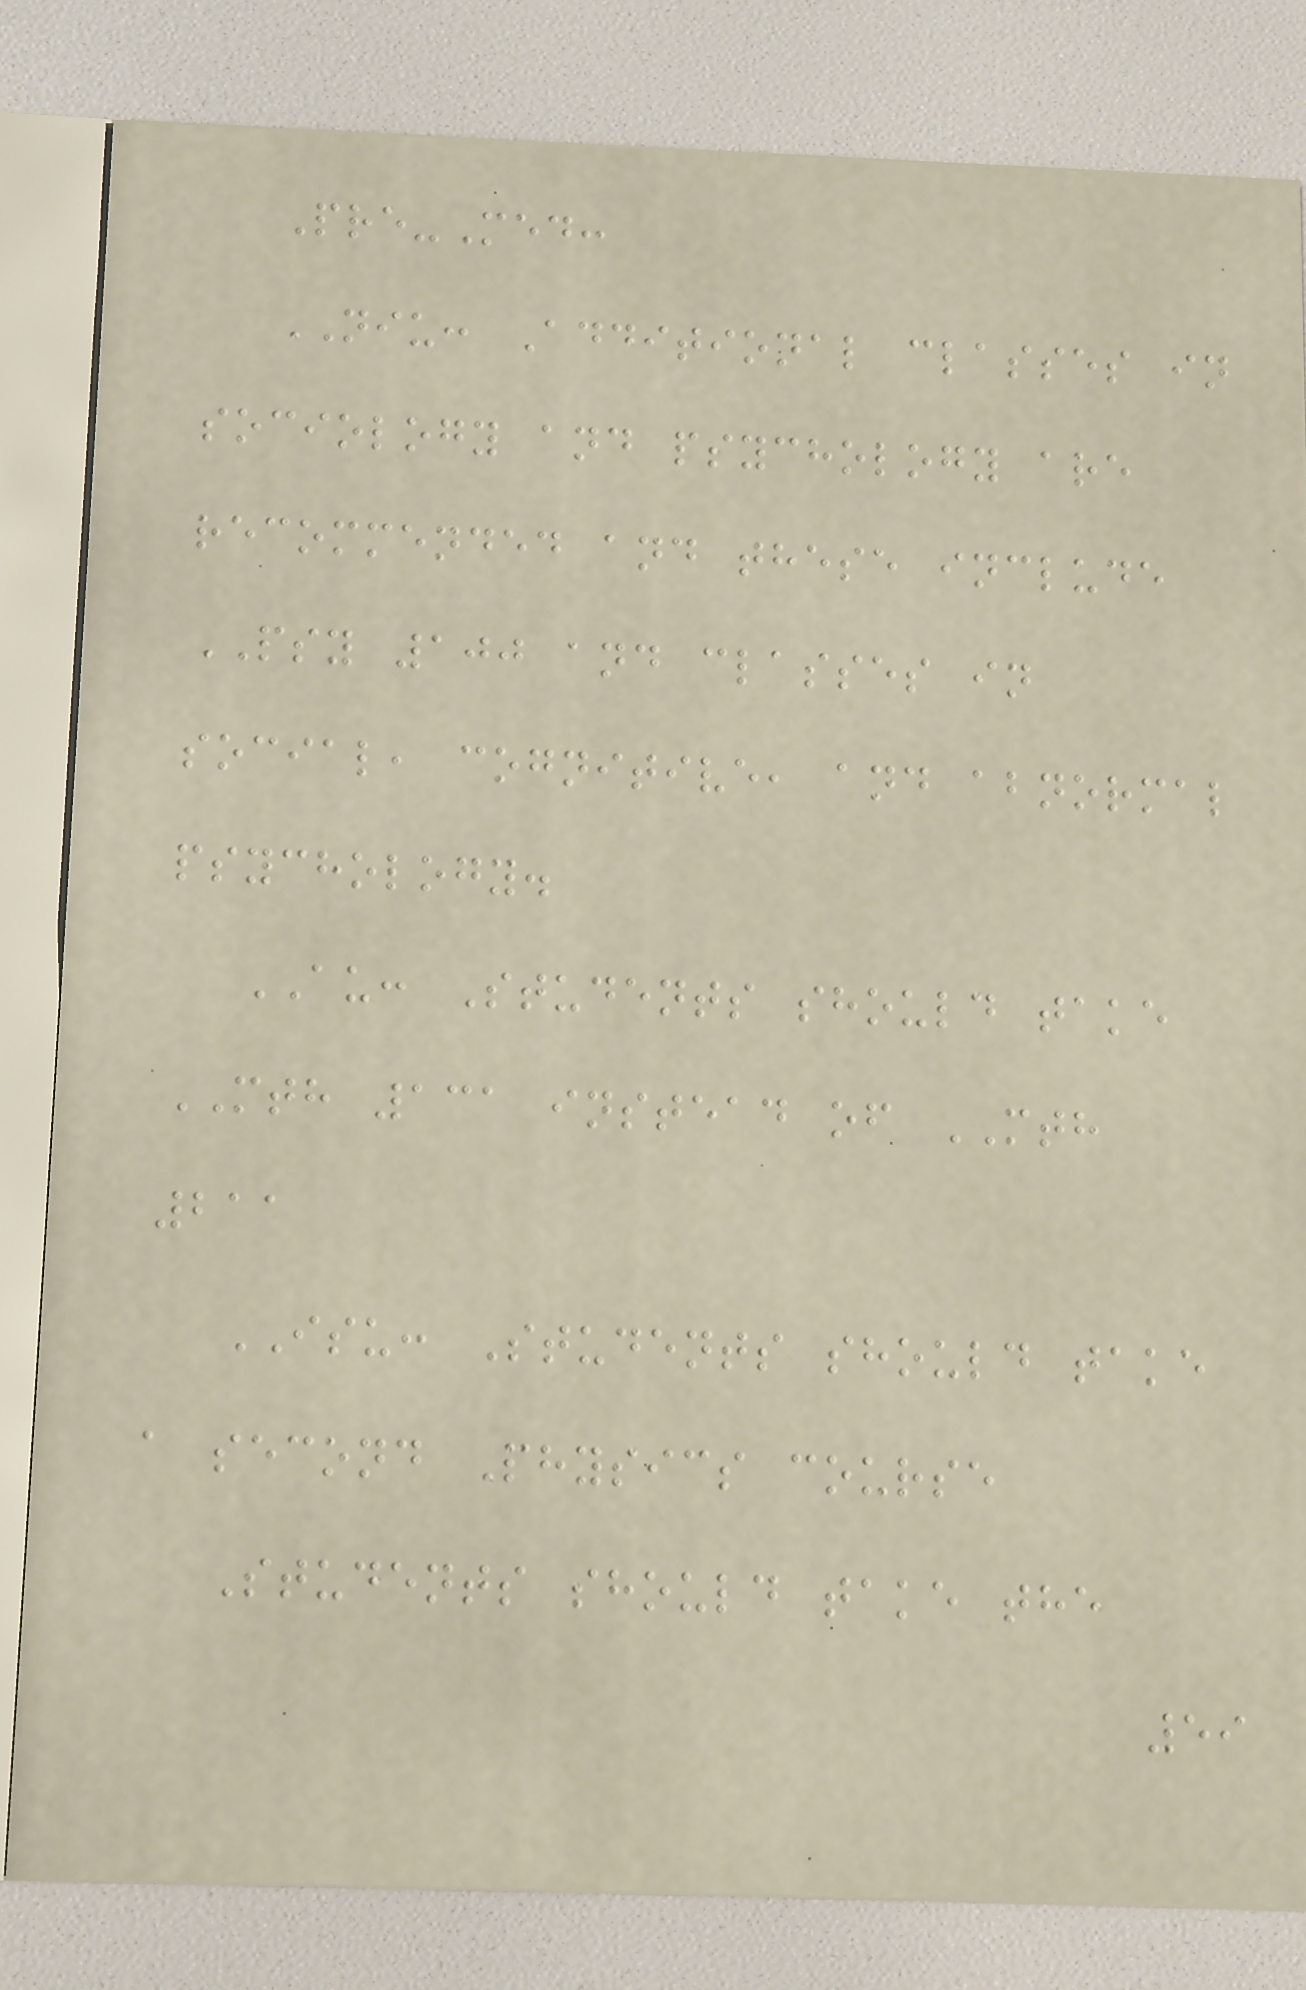Pre-Med:
NIU: Additional classes in
sociology and psychology are
recommended and these include
PSY 100 and classes in
social, cognitive, and abnormal
psychology.
AU: Students should take
MTH 131 instead of MTH
211
ISU: Students should take
a second Physics course
Students should take the
59
